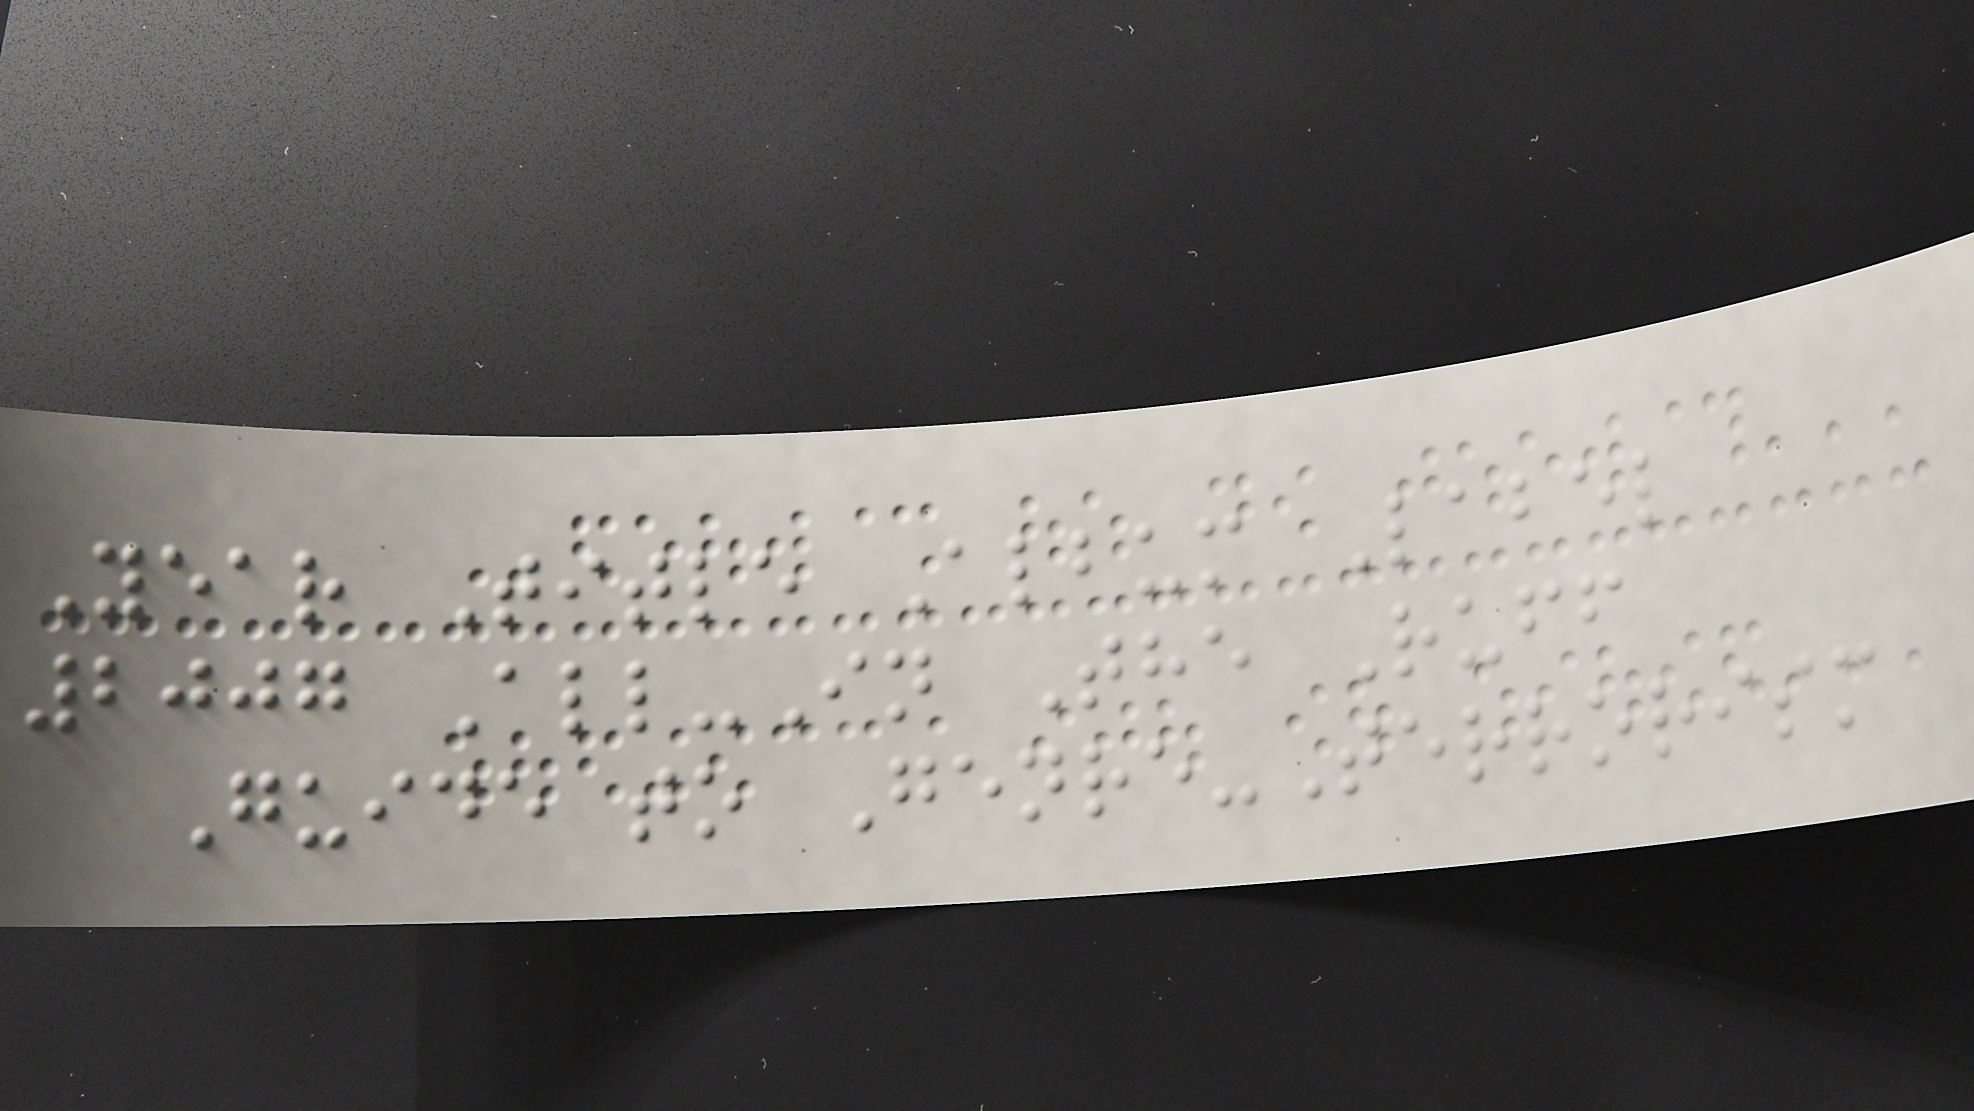Year Title Album Label
2007 All-In The Ruff
Guide to Genre-Terrorism
